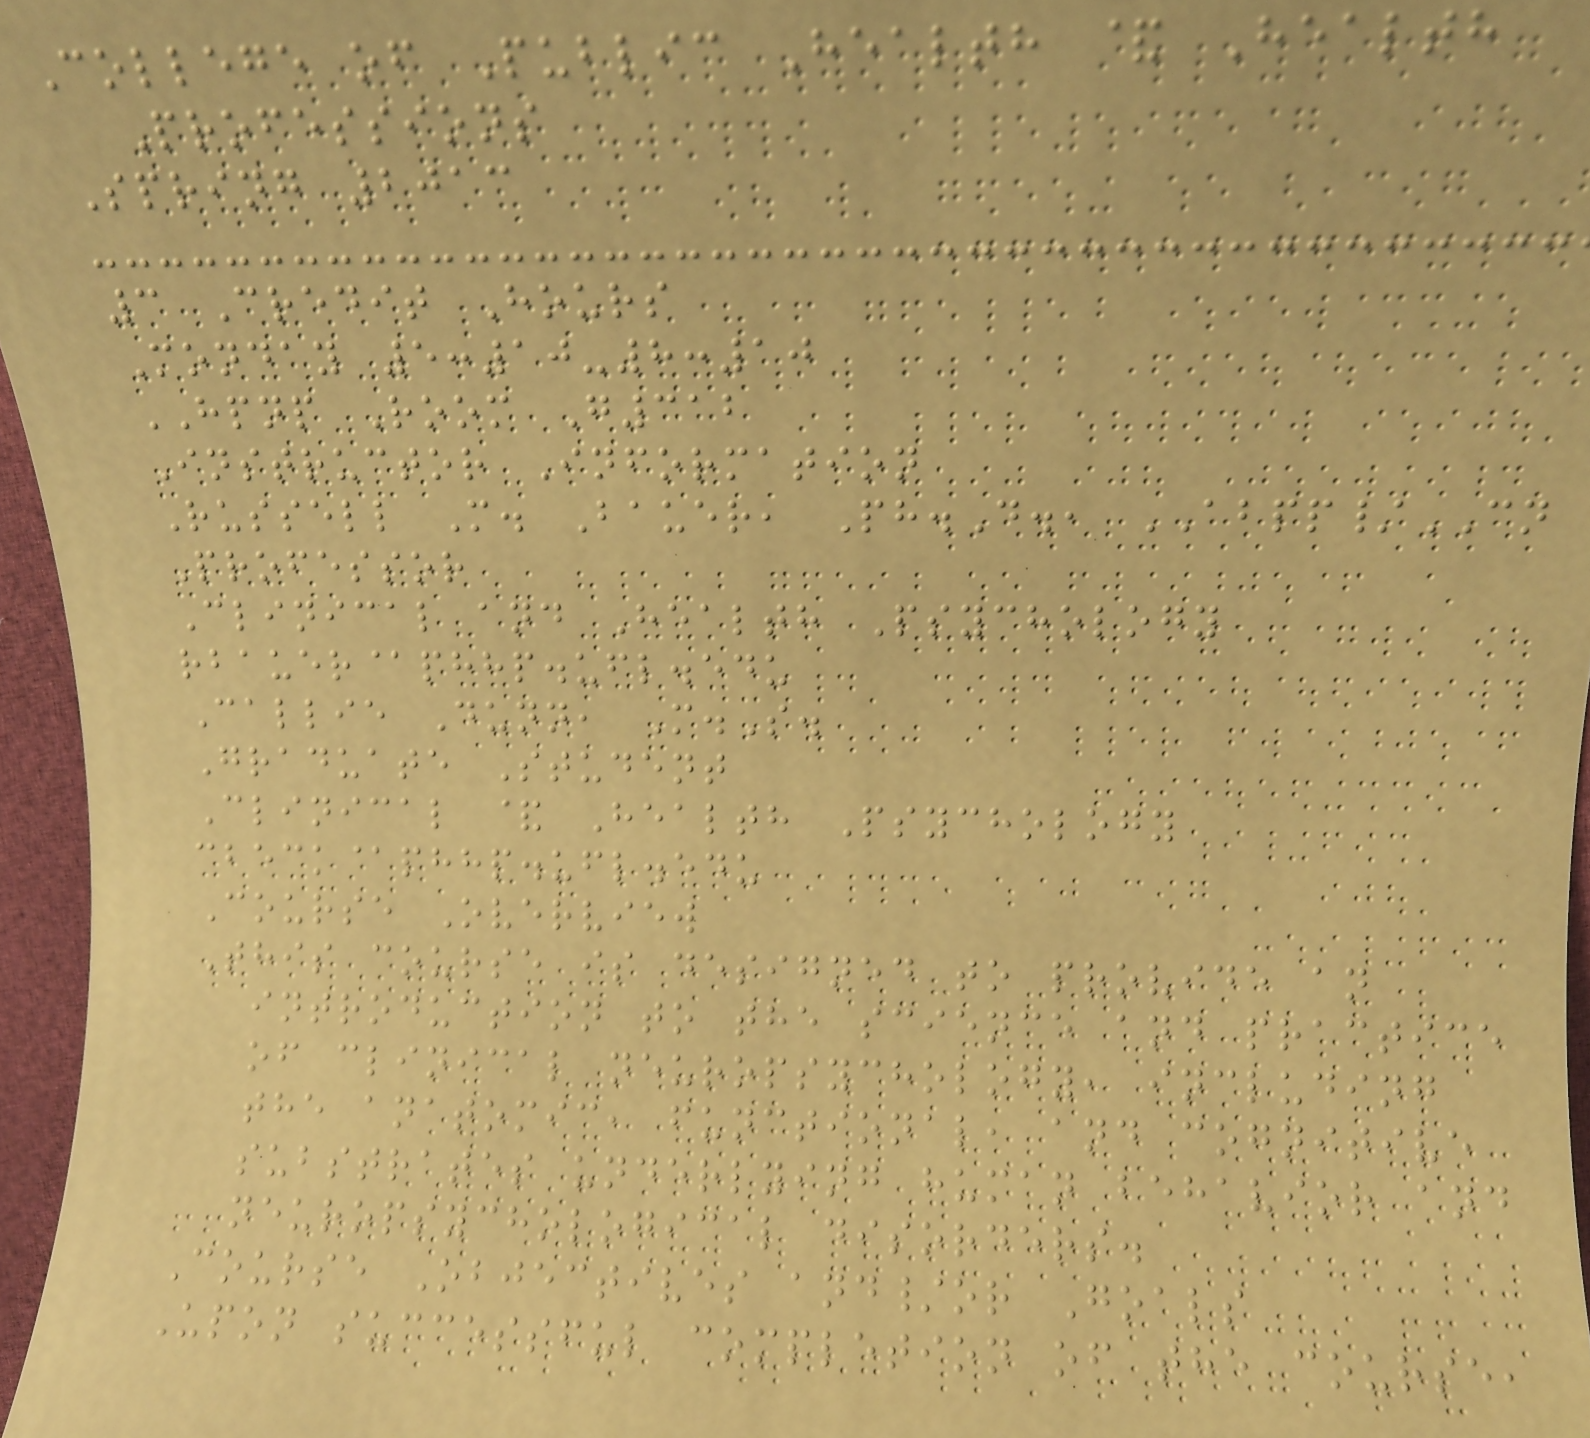College of Public Health & Health
Professions
Spring 2013
3 Credit Hours
Monday 5:10-8:10
HPNP Room G312
Instructor Information
Russell M. Bauer, Ph.D., ABPP/CN
Professor
Clinical and Health Psychology
rbauer@phhp.ufl.edu
Callie Dunn, M.S.
Graduate Student
Clinical & Health Psychology
cbeck@phhp.ufl.edu
Course Overview
This course is designed to provide an
introduction to the science and practice
of clinical neuropsychology, including
the anatomic, functional, and cognitive
substrates underlying human behavior and
neuropsychological disorders.
Course Objectives and/or Goals
Upon successful completion of the course,
